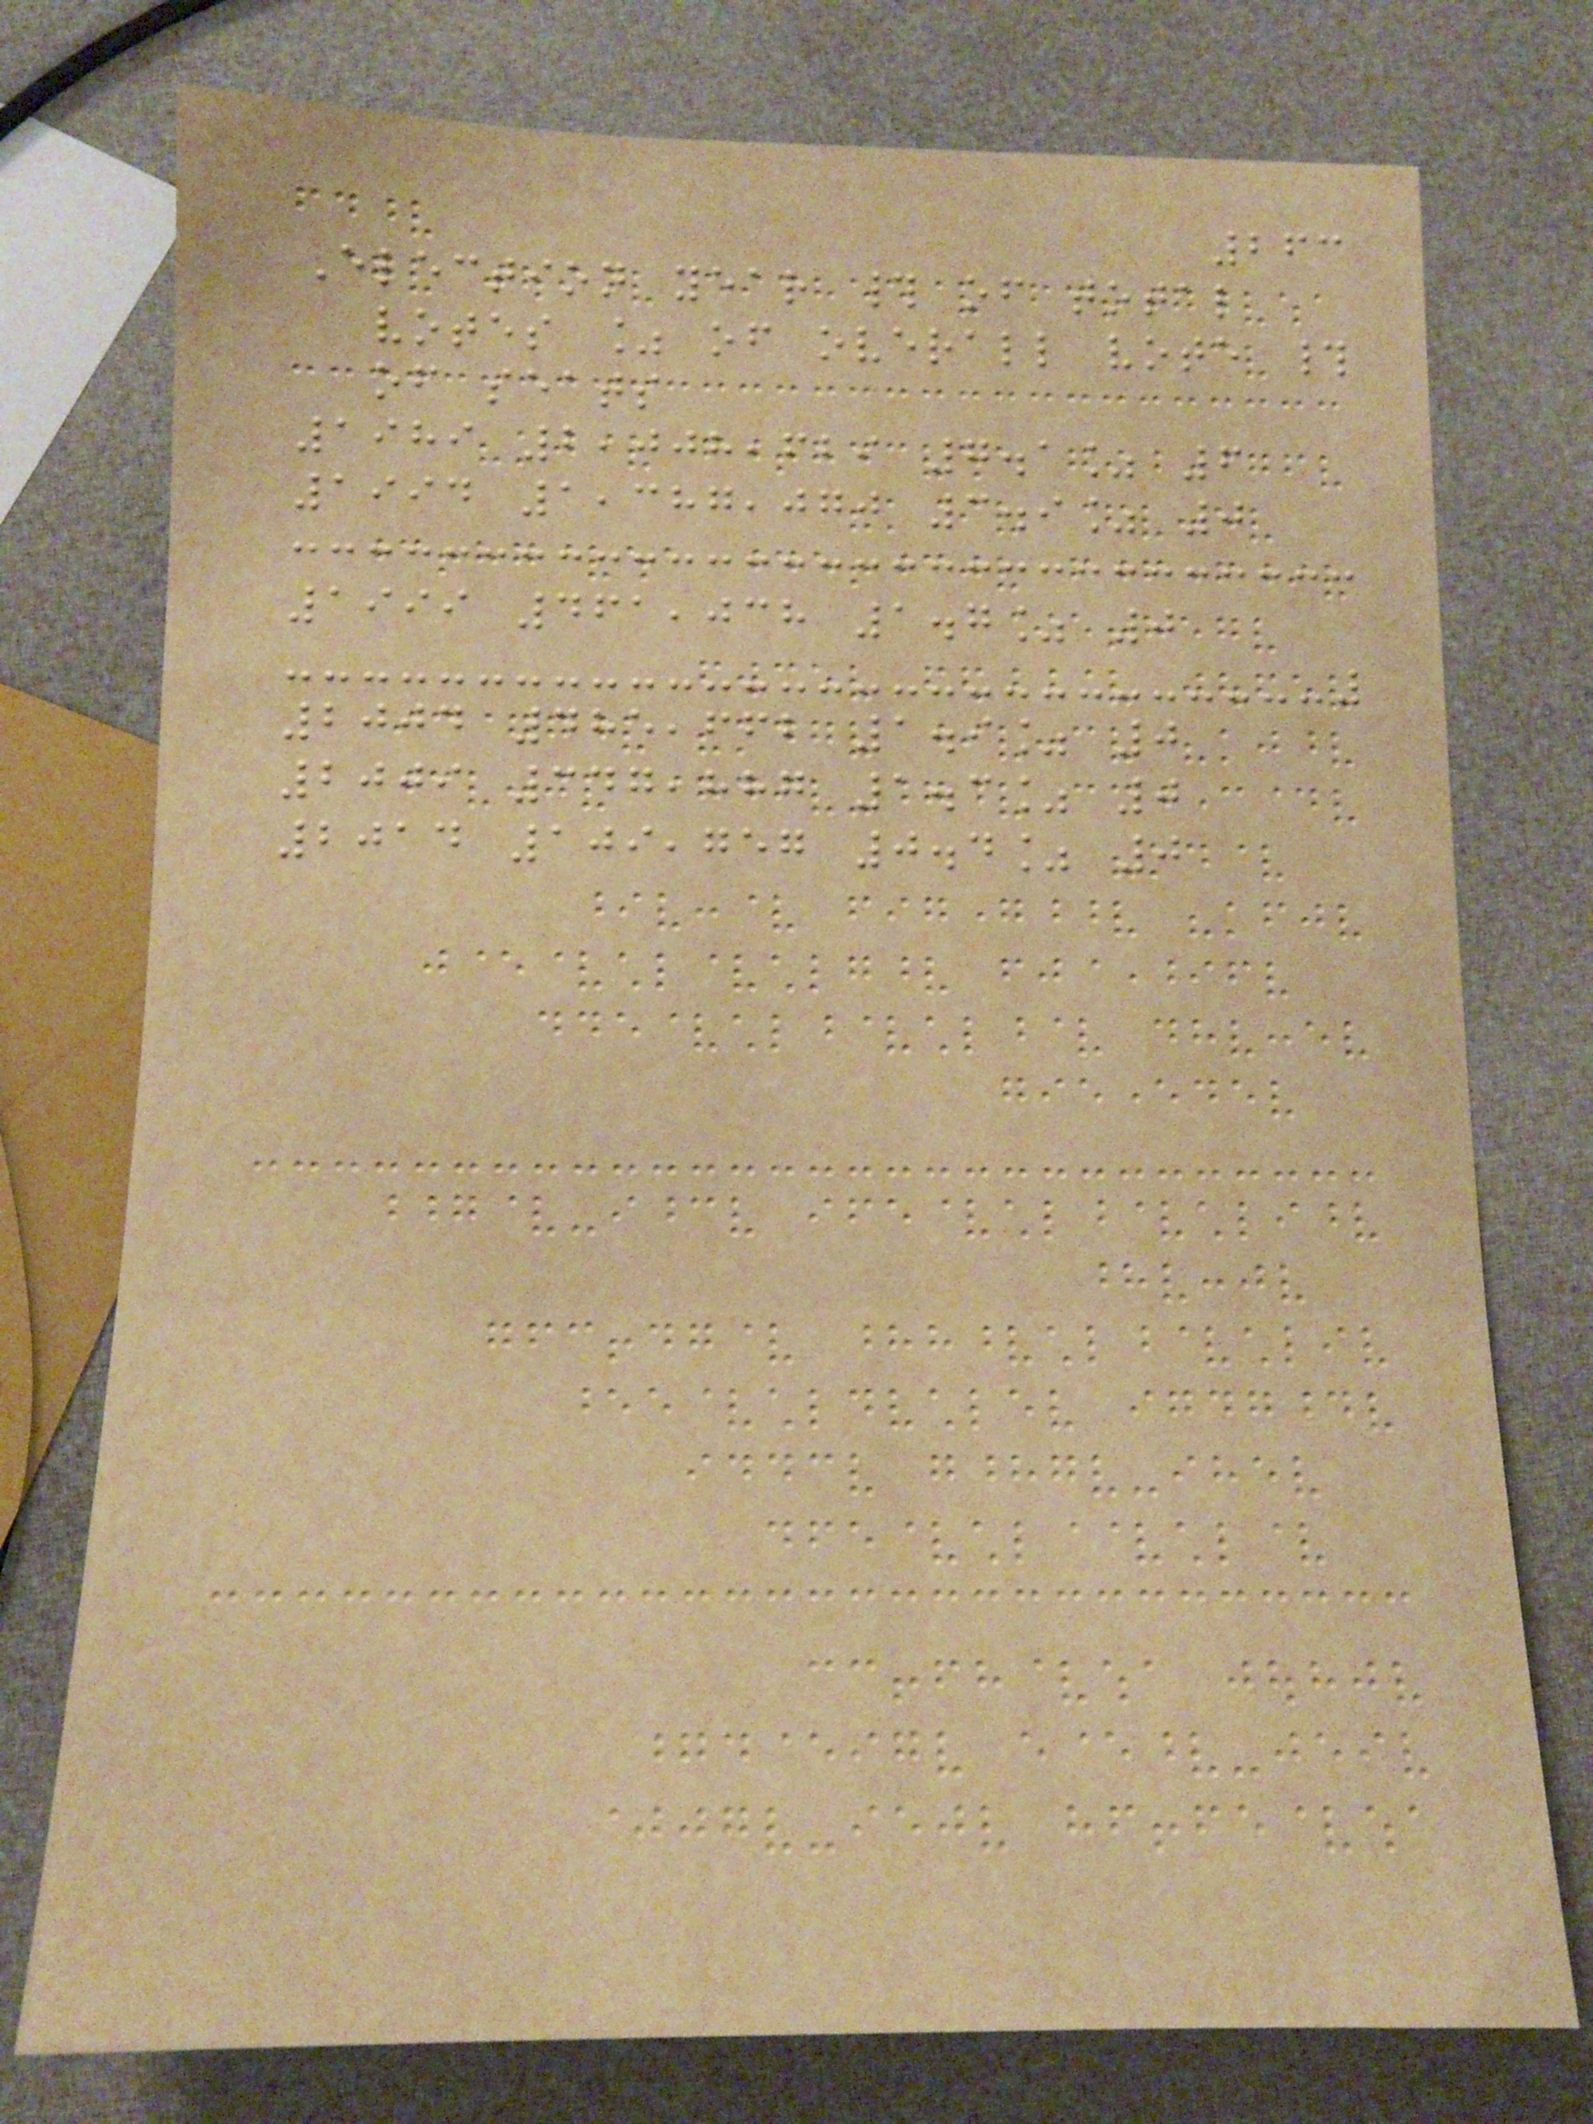263
Election year # of total
votes % of overall vote #
of seats
1989 2,008,629 7.1% 6
1994 1,387,070 3.9% 0
1999 461,038 1.7% 0
2004 485,662 1.9% 0
2009 347,887 1.3% 0
2014 109,757 0.4% 0
